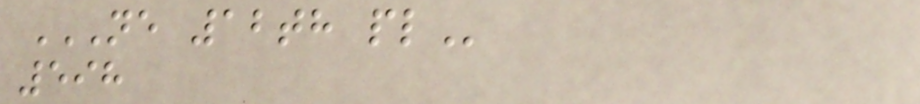NE 12TH PL
598
